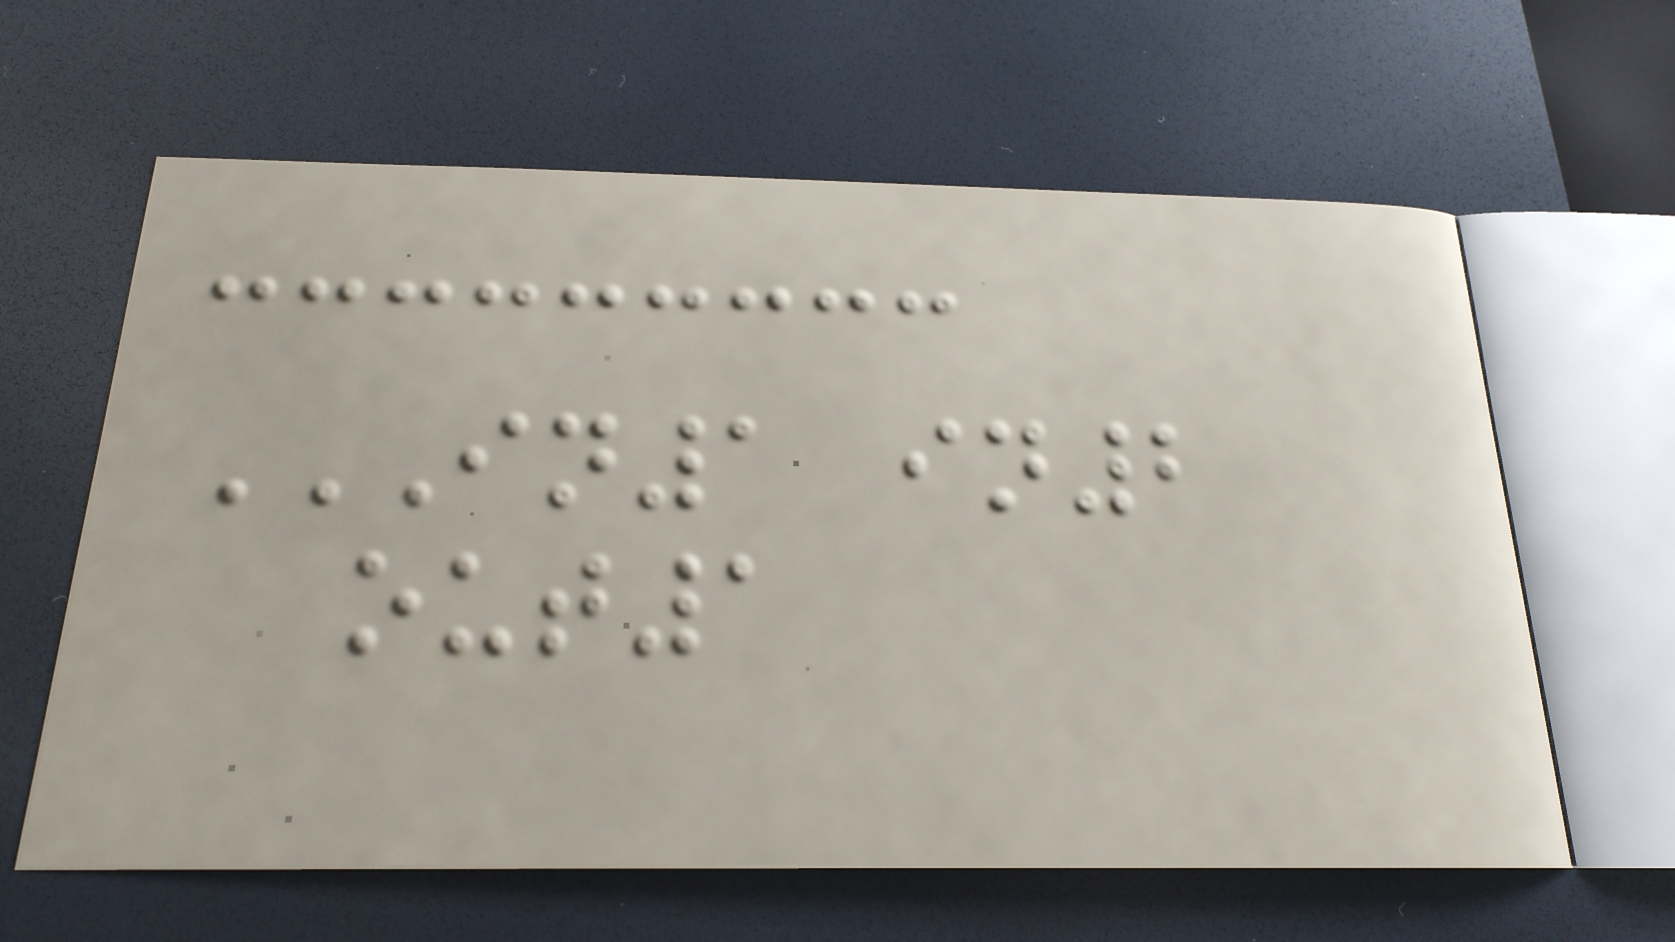IN1 IN2
OUT1
